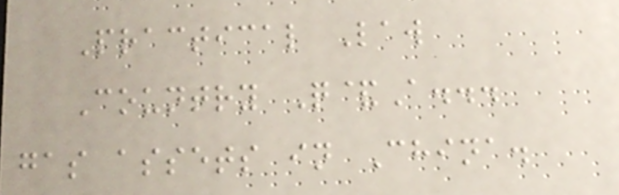Practical Law
Country Q&A...
gas assets in China.
